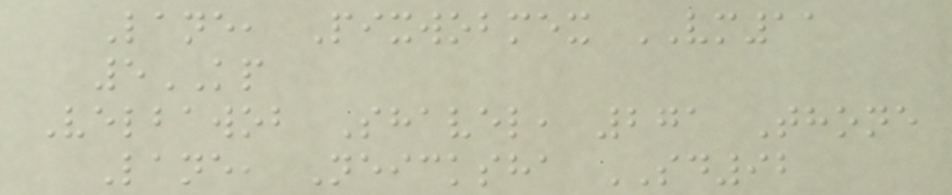Lane, Pixwobmex VM11
5KP
Velbawob Shavel, 271 Thone
Lane, Neicksha SD92
